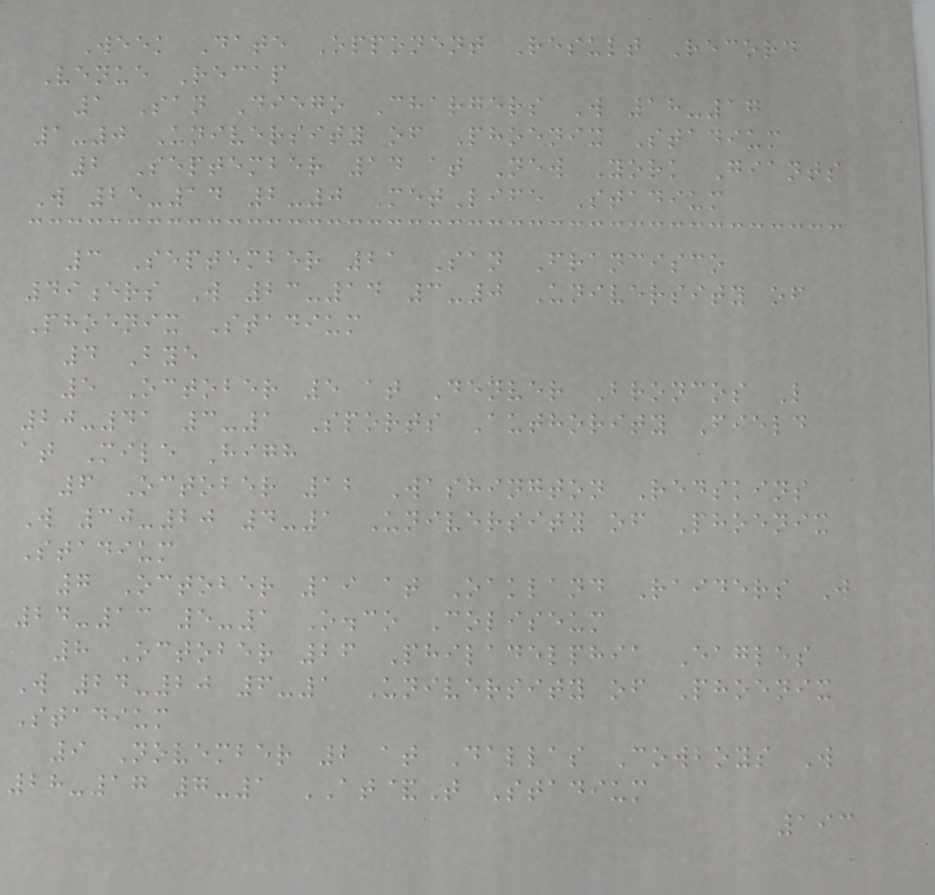Week Date Opponent Result Record
Venue Recap
1 San Diego Chargers W 18-17
1-0 University of Phoenix Stadium
2 September 14 at New York Giants
W 25-14 2-0 MetLife Stadium
3 September 21 San Francisco
49ers W 23-14 3-0 University of
Phoenix Stadium
4 Bye
5 October 5 at Denver Broncos L
20-41 3-1 Sports Authority Field
at Mile High
6 October 12 Washington Redskins
W 30-20 4-1 University of Phoenix
Stadium
7 October 19 at Oakland Raiders W
24-13 5-1 O.co Coliseum
8 October 26 Philadelphia Eagles
W 24-20 6-1 University of Phoenix
Stadium
9 November 2 at Dallas Cowboys W
28-17 7-1 AT&T Stadium
193
